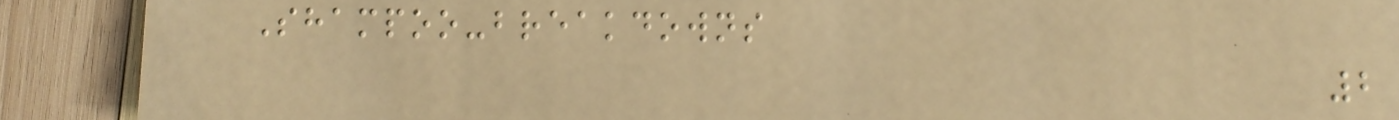Shampoo-breakdowns
2
